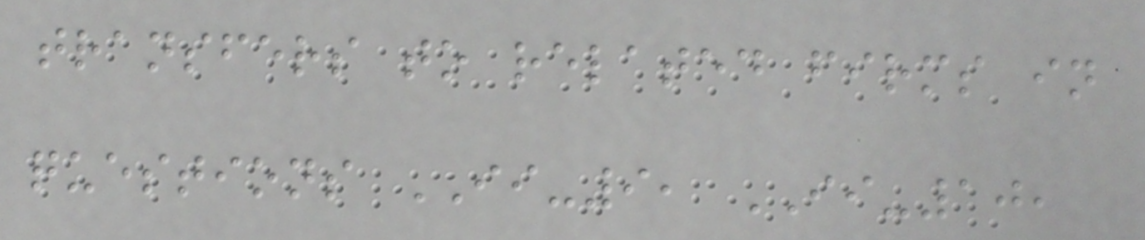transfers to related firms in
questions II-9, II-10,
